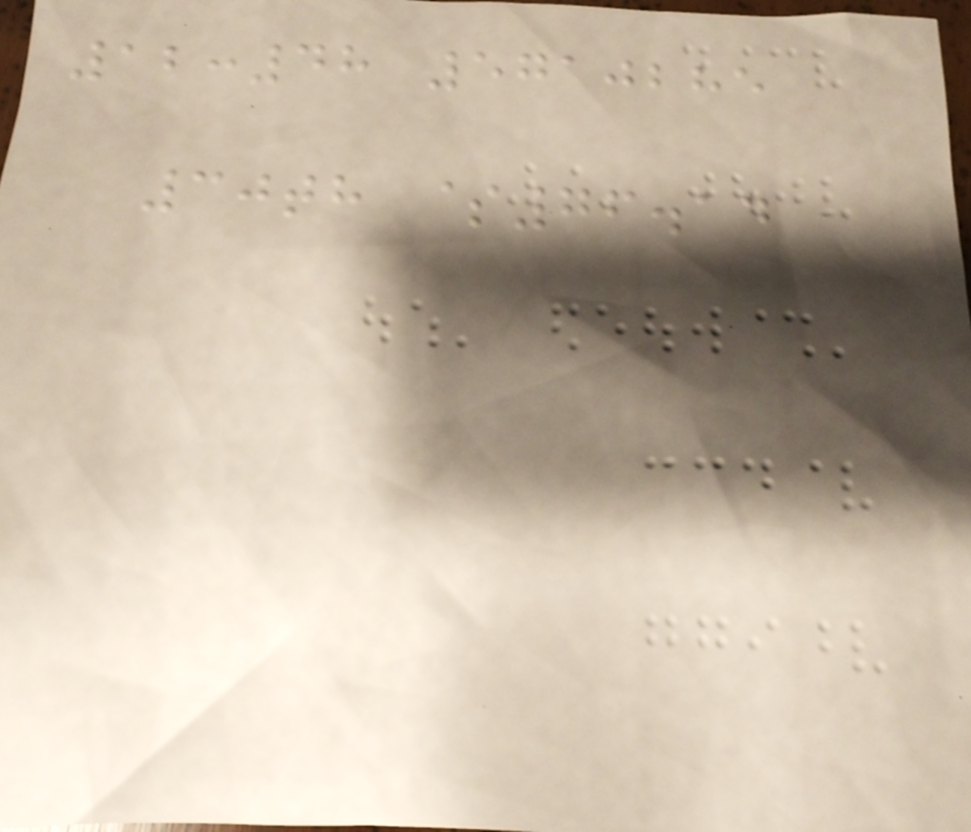12:48 5710285
30th $76.14
